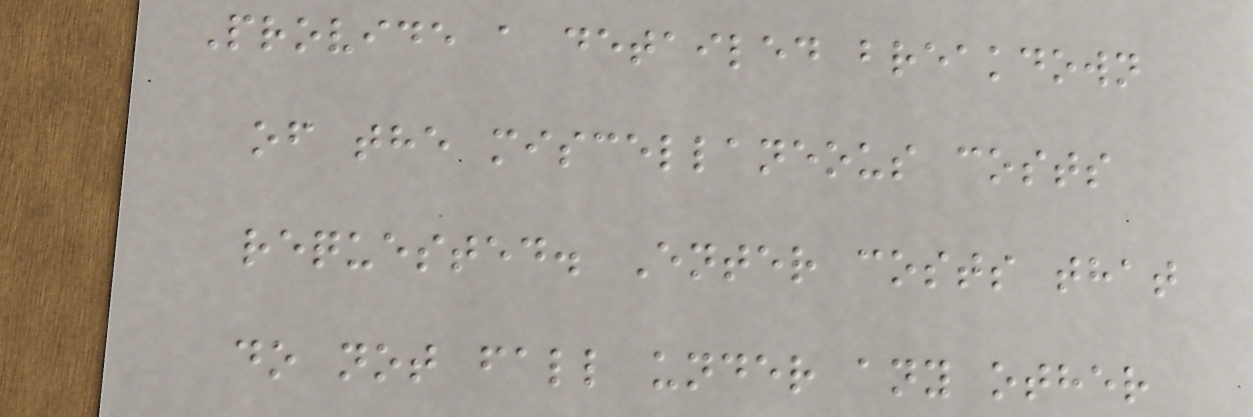Provide a detailed breakdown
of the miscellaneous costs
requested. Enter costs that
do not fall under any other
